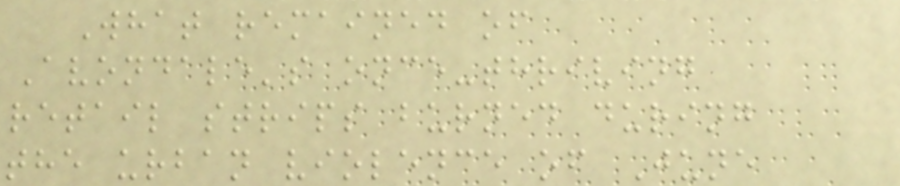What remained of
Avondale's once-thriving
retail strips burned during
the urban violence of June
